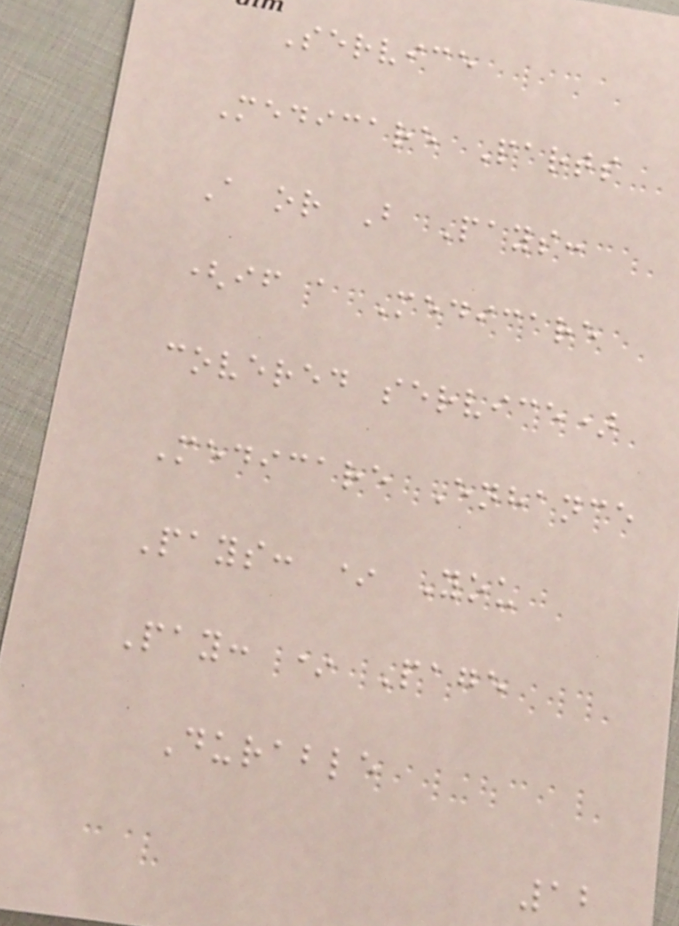Service
Medicare Parts
A or B Pays:
(if a Medicare
covered service)
Medicare Enhance
Pays: * You
Pay: * Page
Durable
12
